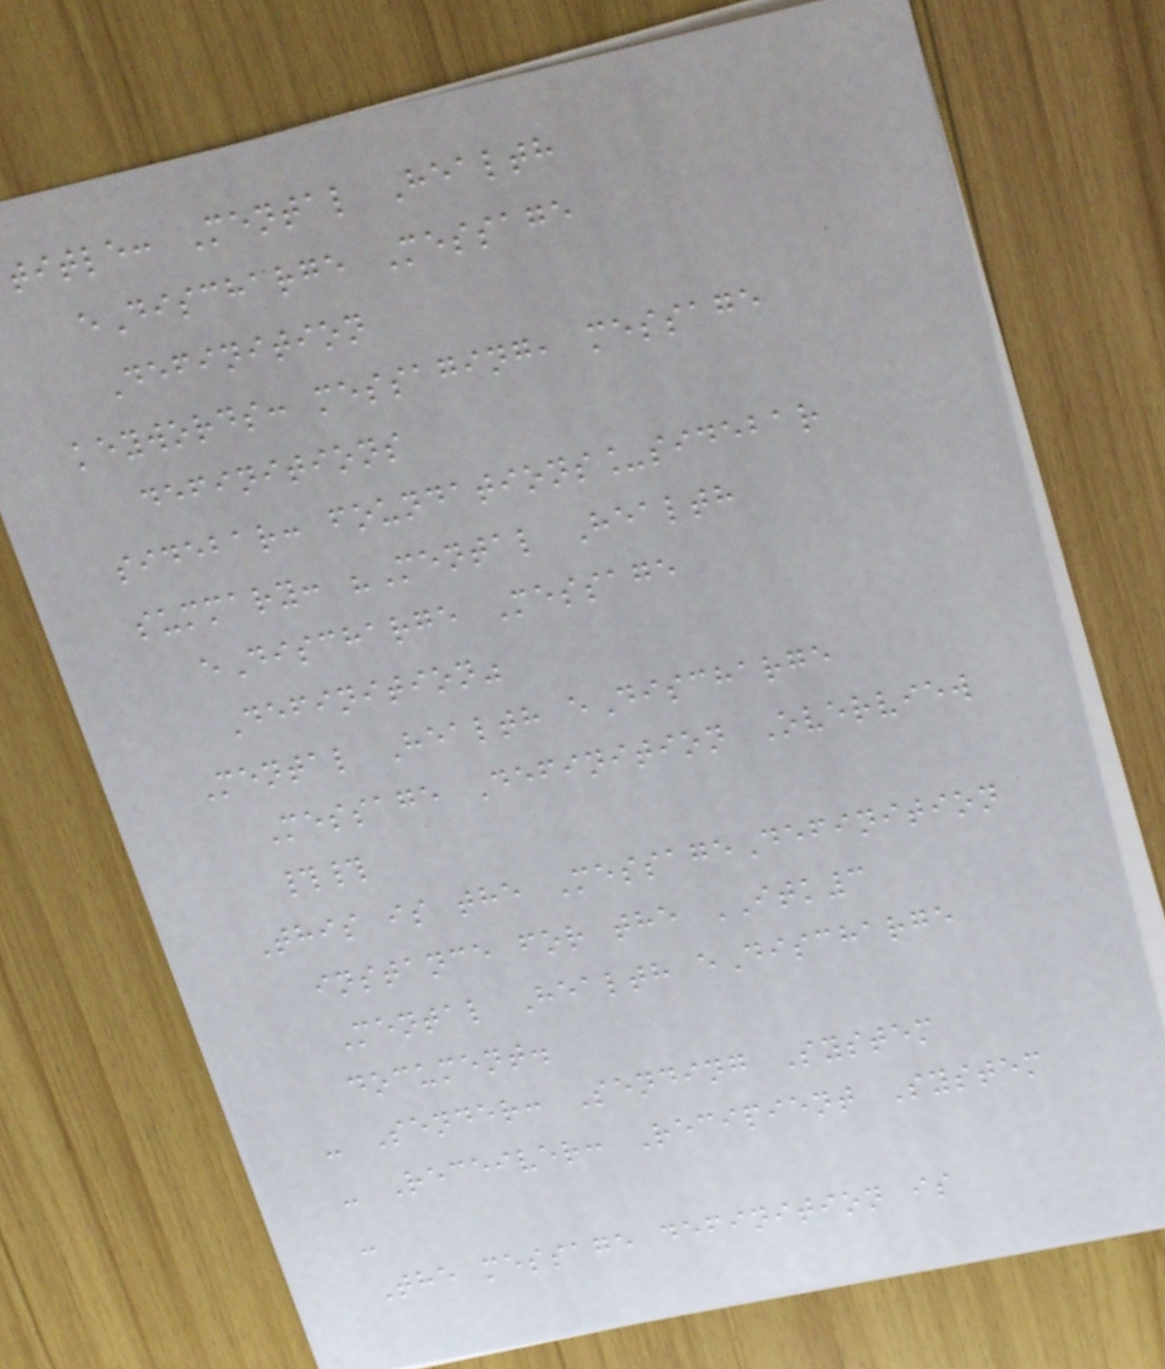title: Mental Health
eDischarge Message
Definition
keywords: messaging, message
definitions
sidebar: foundations_sidebar
summary: "Mental Health
eDischarge Message
Definition"
Mental Health eDischarge
Message Definition Overview
##
This is the MessageDefinition
instance for the ITK3
Mental Health eDischarge
document.
- Sender: Sending System
- Receiver: Recipient System
-
The message definition is
